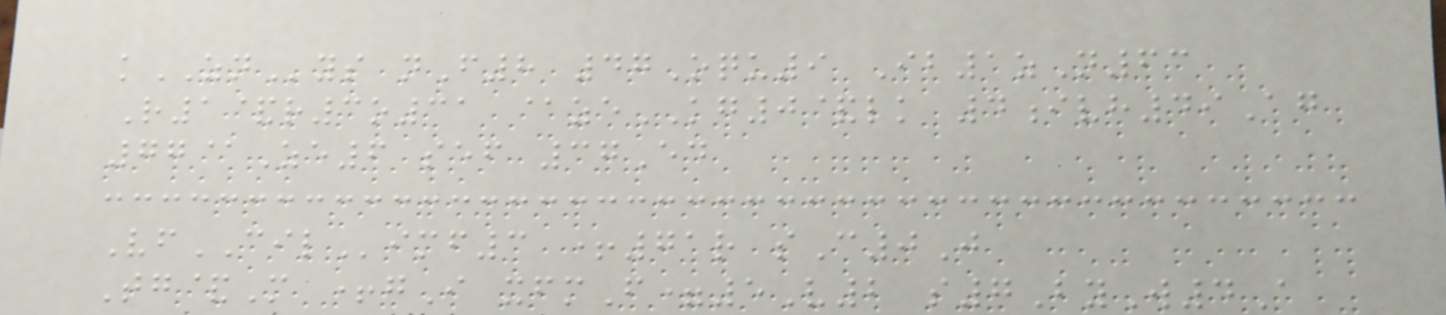kZNys nF8 47Oqu9 Ib1zN63
R1&r3o31 @zeKG0&lk 4ivh49Ag
77@Ze6 sef 37Ed
VfCILimf3 +71r sC0J
Tg&M +gI xfmF=5V2 s7ByW4A
